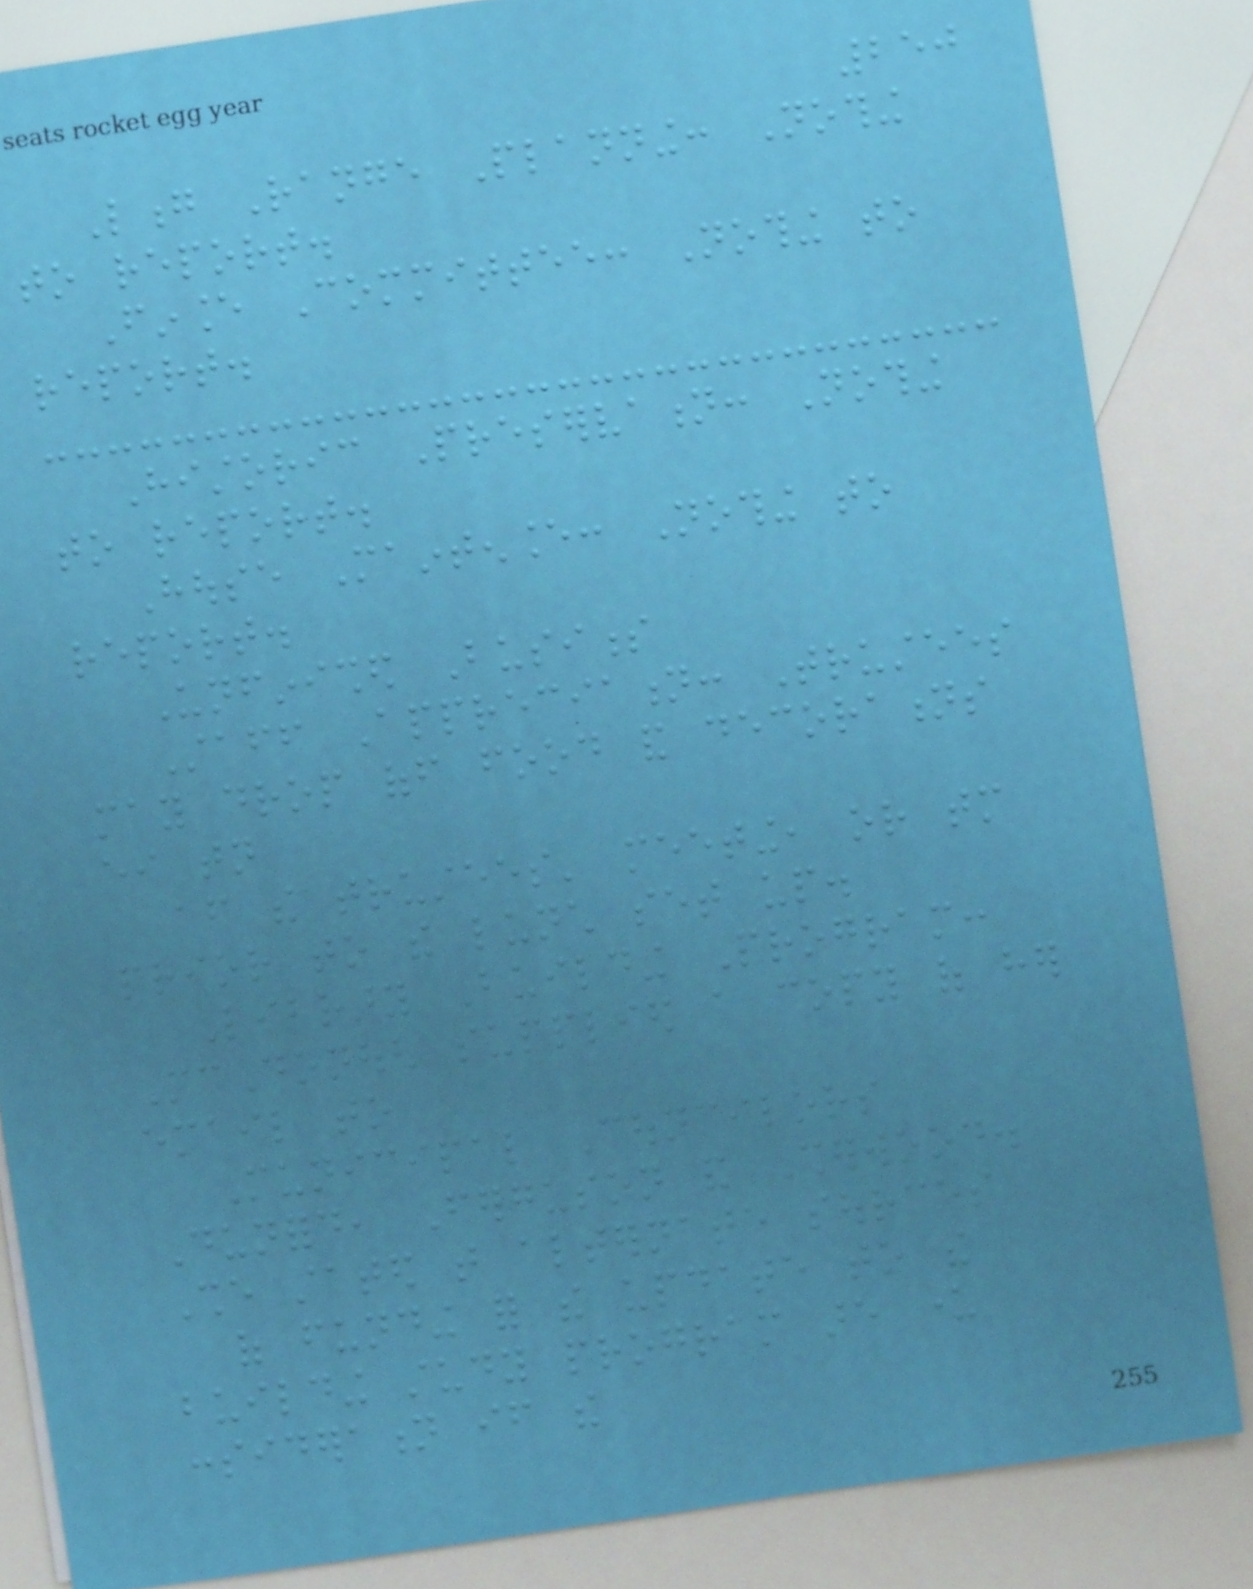250
Long Range Planning: Nothing
to report.
Finance Committee: Nothing to
report.
Historic Preservation: Nothing
to report.
House Maintenance: Nothing to
report.
Unfinished Business
Staff Appreciation: Trustees
may drop off food and decorations
either tonight
after the trustees' meeting, or tomorrow
prior to the lunch set up.
Library Building Program:
McDonough supplied a copy of her
email to
Municipal Councilors
Dunford, Ferguson and Sherwood.
She stated that alternate sources
of funding for the update to the
building study program are under
consideration if the
